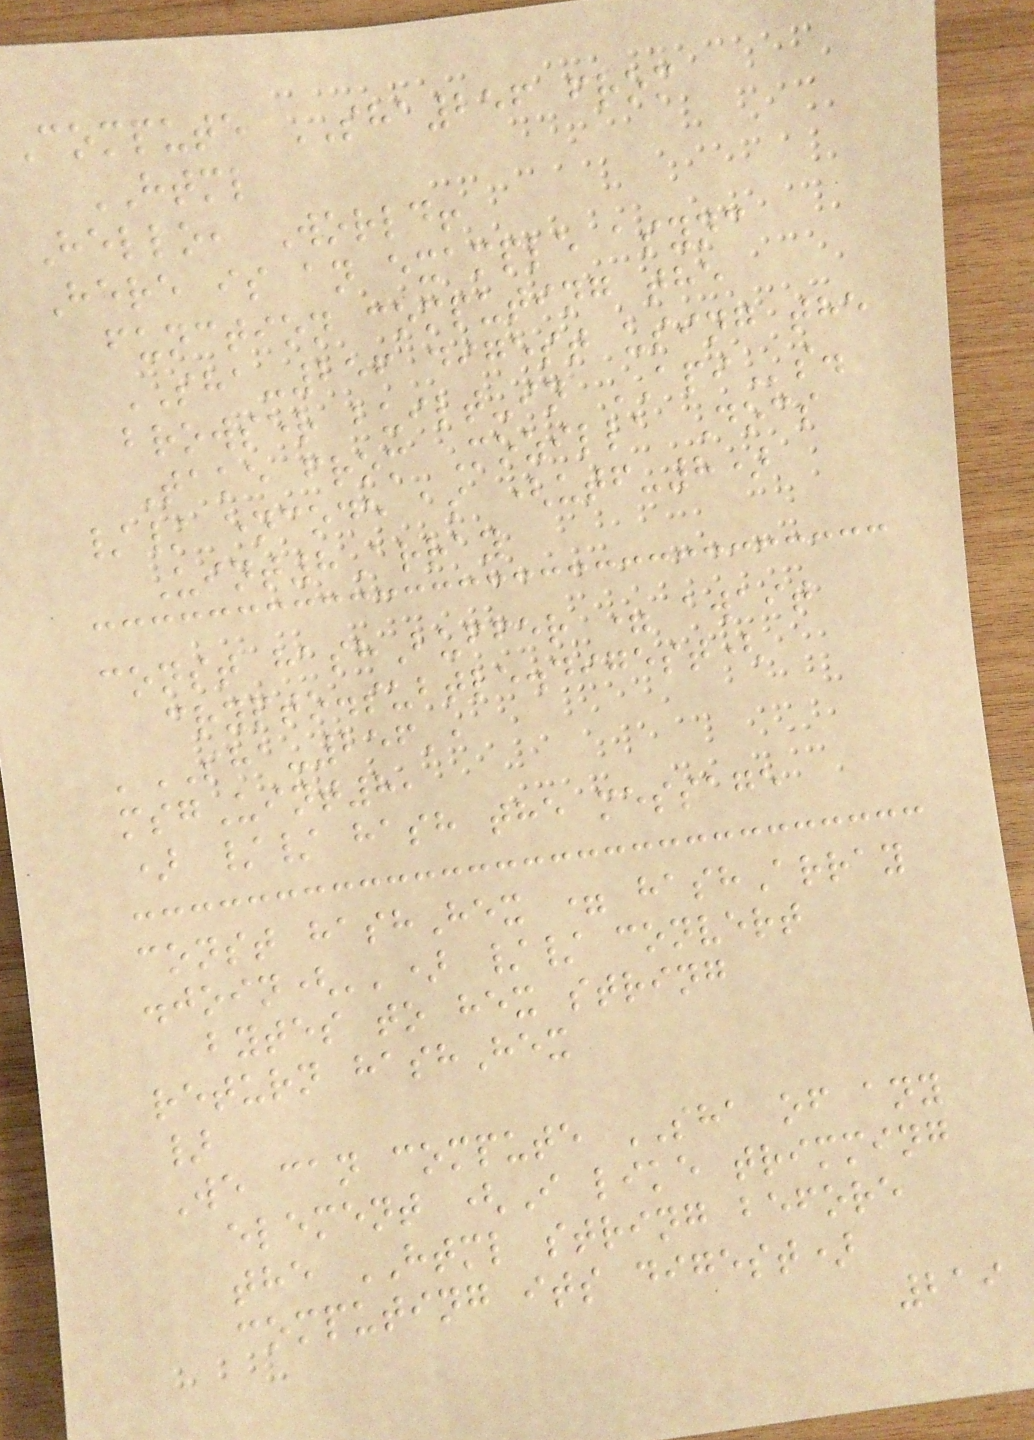Compute SHA256 from
HTML
Hello, World!
Here is an example async
function computing the
SHA-256 digest using the
browser built-in APIs.
Take from Mozilla Docs
// encode as (utf-8)
Uint8Array
const hashBuffer = await
crypto.subtle.digest(
'SHA-256',
msgUint8,
) // hash the message
const hashHex = hashArray
.join('') // convert
bytes to hex string
return hashHex
}
We can compute SHA of any
element (I like trimming
the HTML string before
computing its digest)
219
